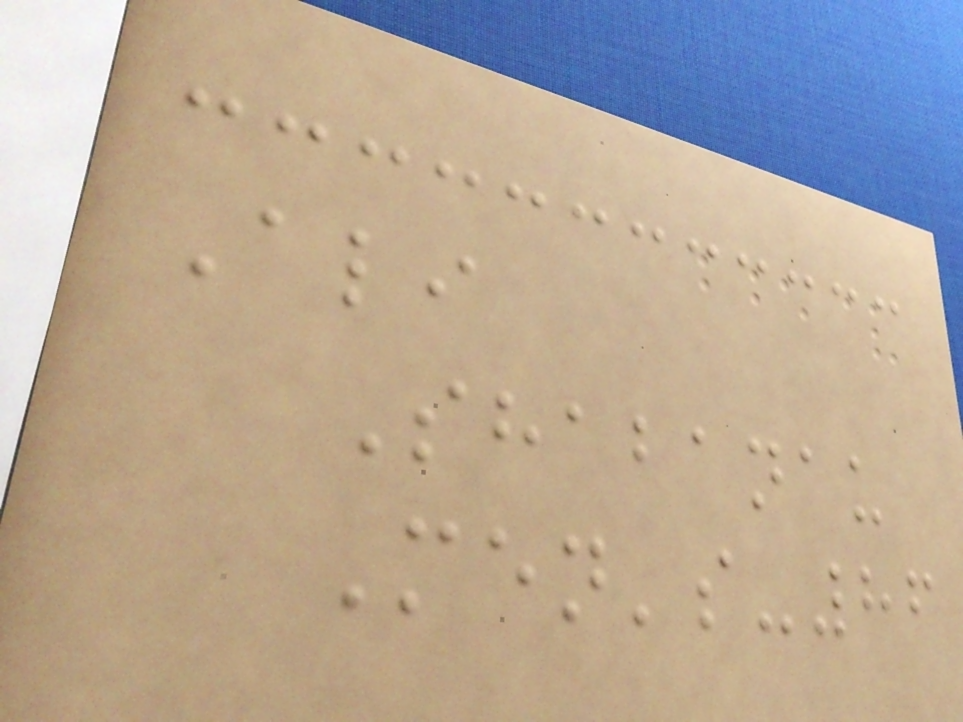Ali
Shabanau
Men's-86
